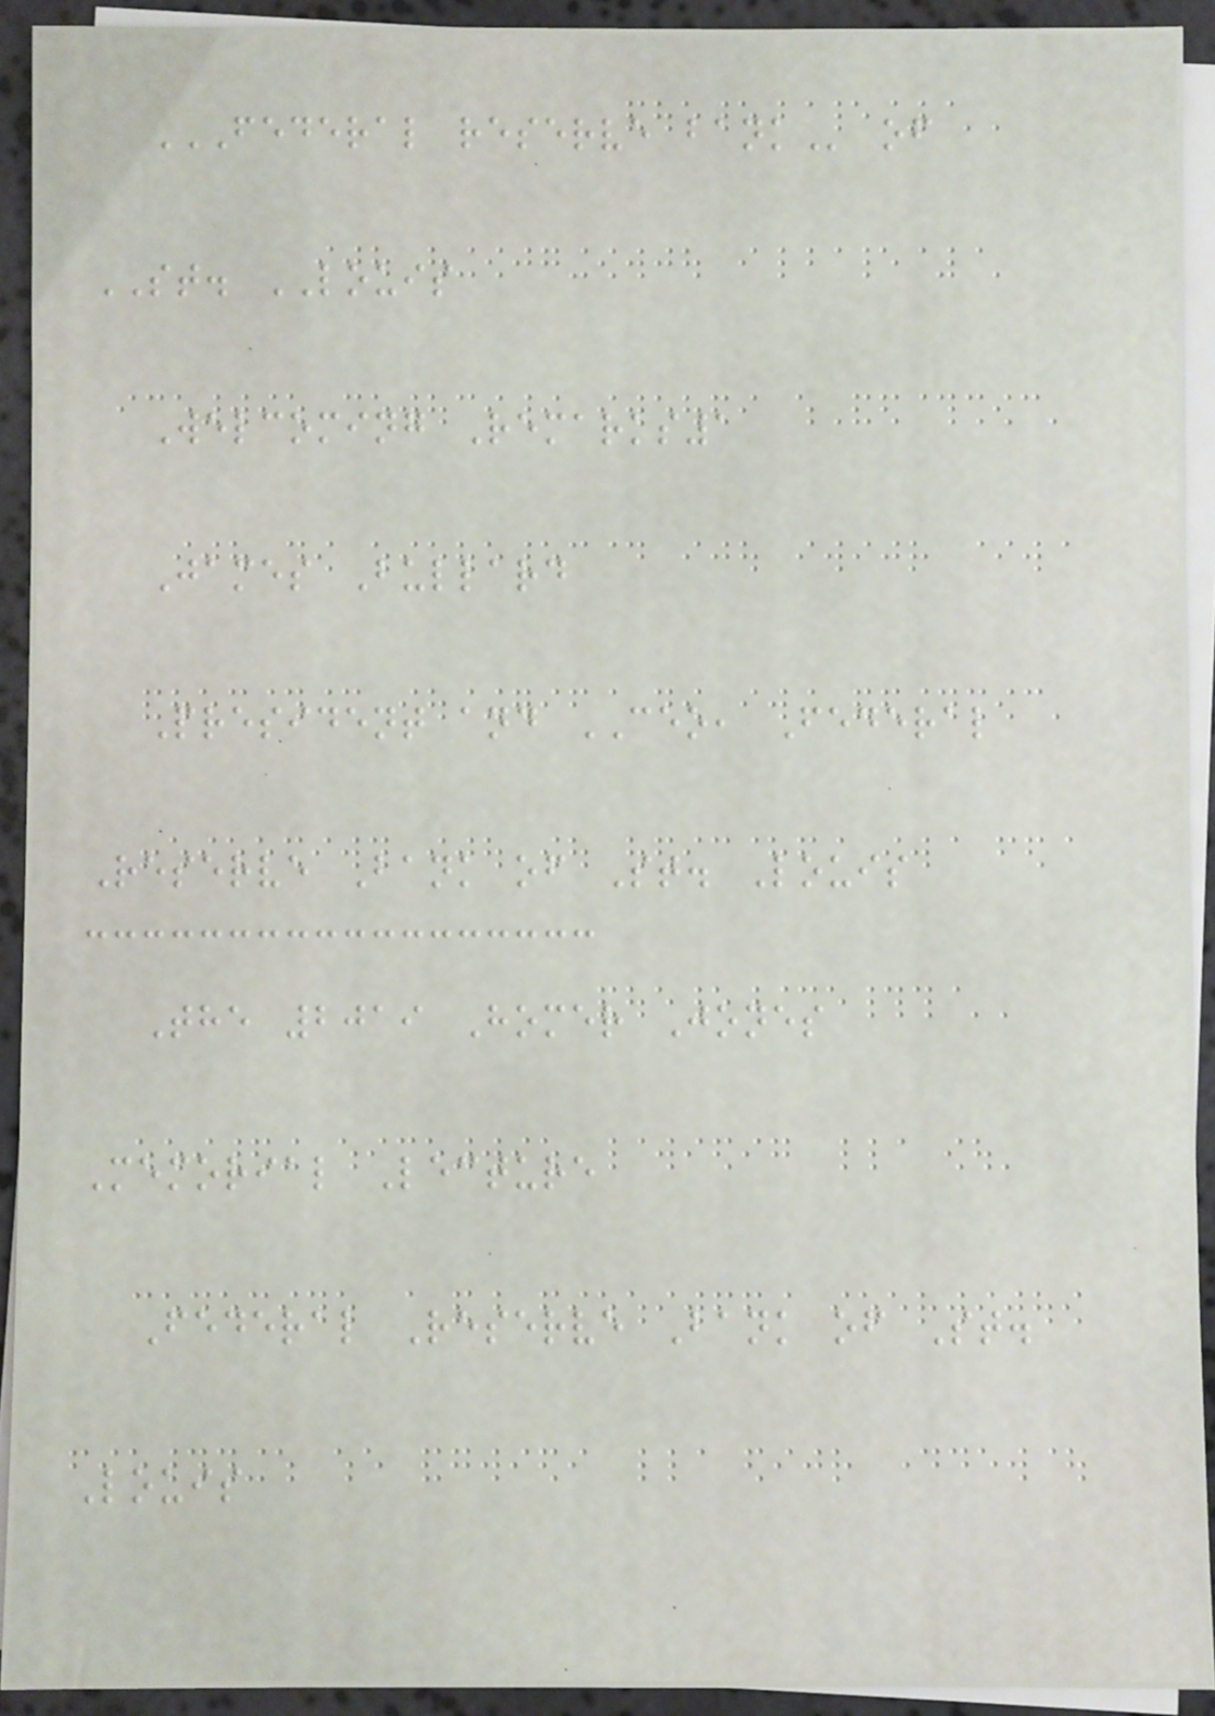FEDERAL RESERVE BANK of
ST. LOUIS
Welcoming Remarks1
James Bullard
President and CEO, Federal
Reserve Bank of St. Louis
The 2019 Homer Jones
Memorial Lecture
Federal Reserve Bank of St.
Louis
